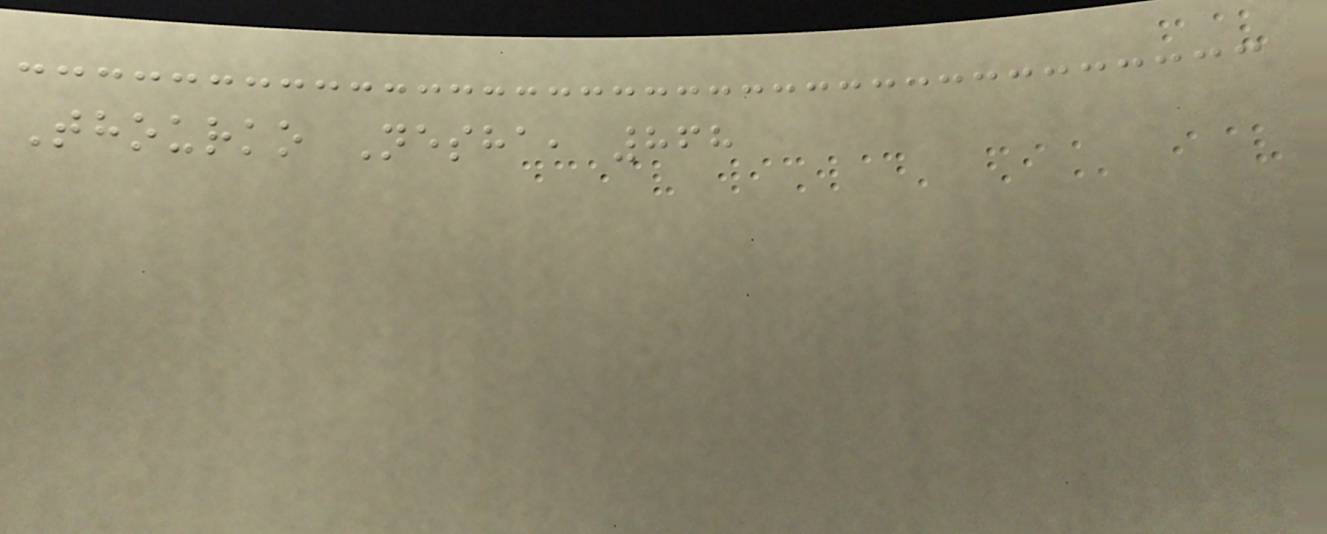Thourko Nesha, 868
